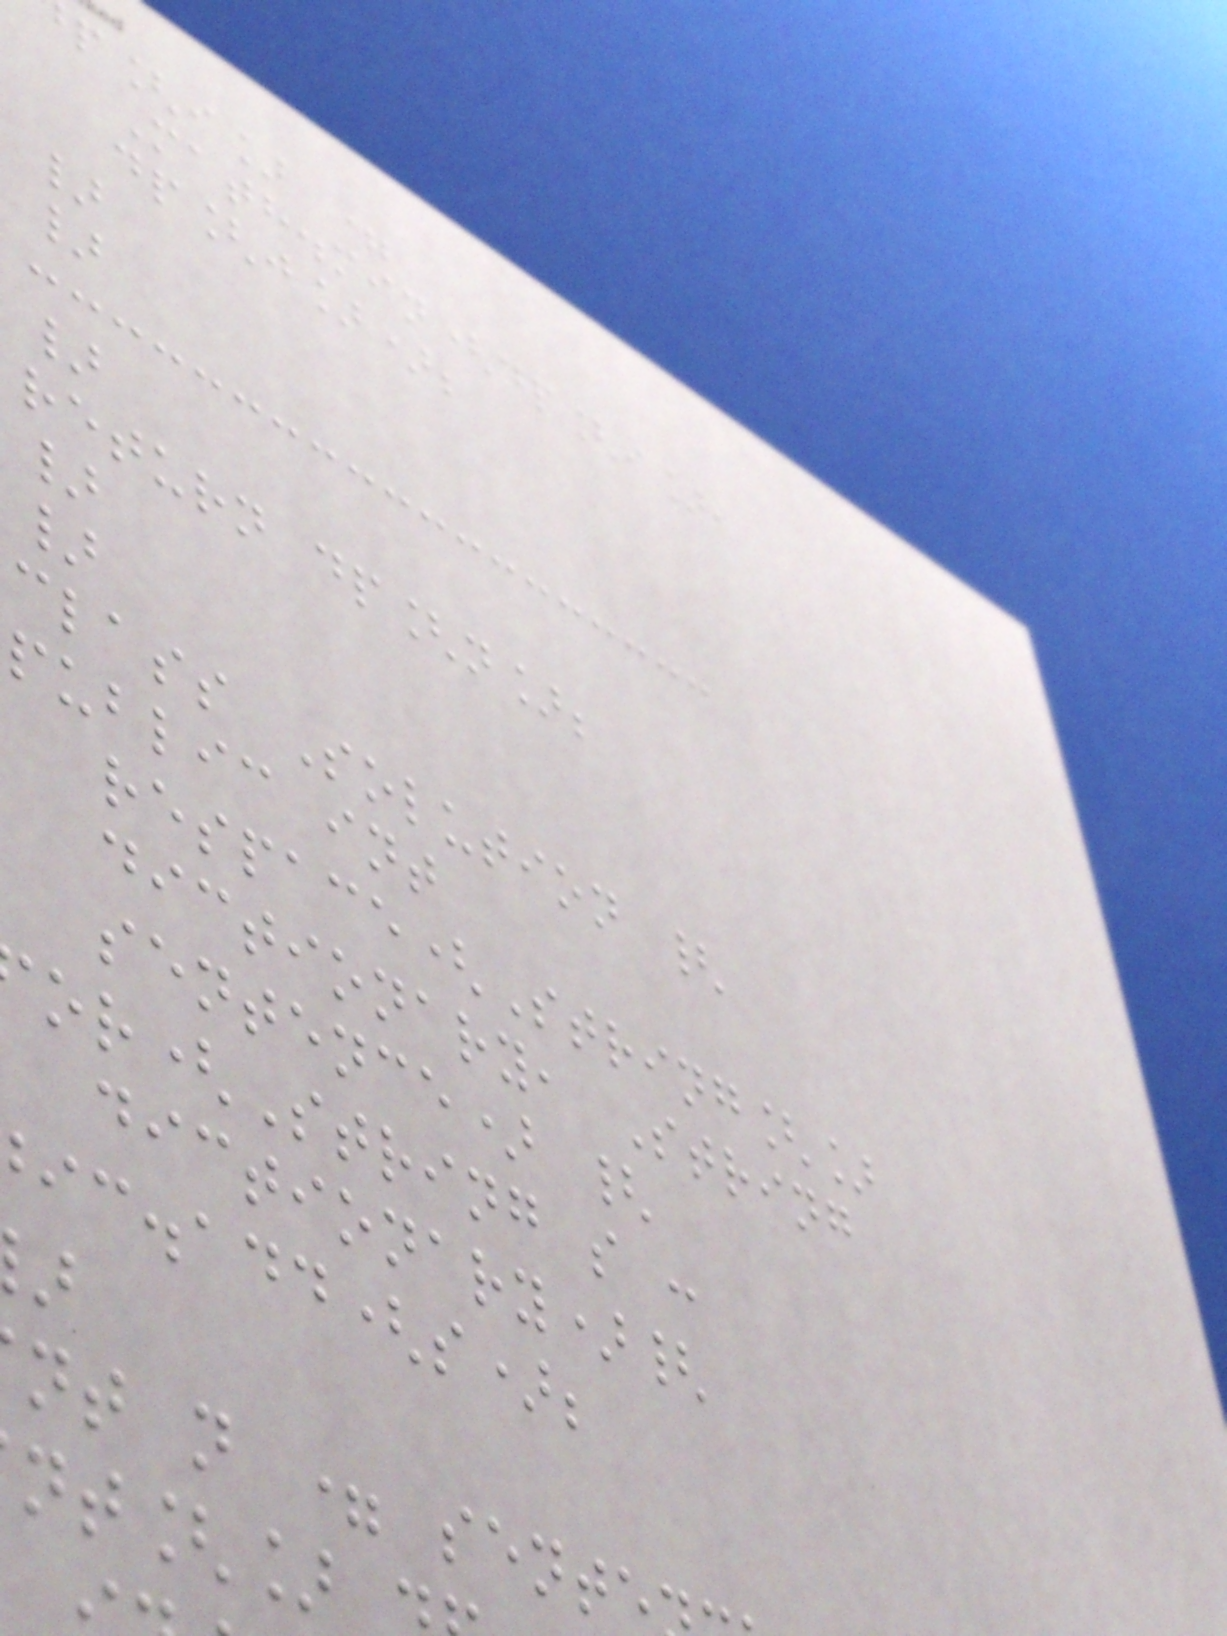p[i] =
Math.min(dp[i],
dp[j]);
}
}
}
return dp[n];
}
}
class Solution {
public int
respace(String[]
dictionary, String
sentence) {
or(String s :
dictionary){
ic.add(s);
nt n = sent
nt[]
